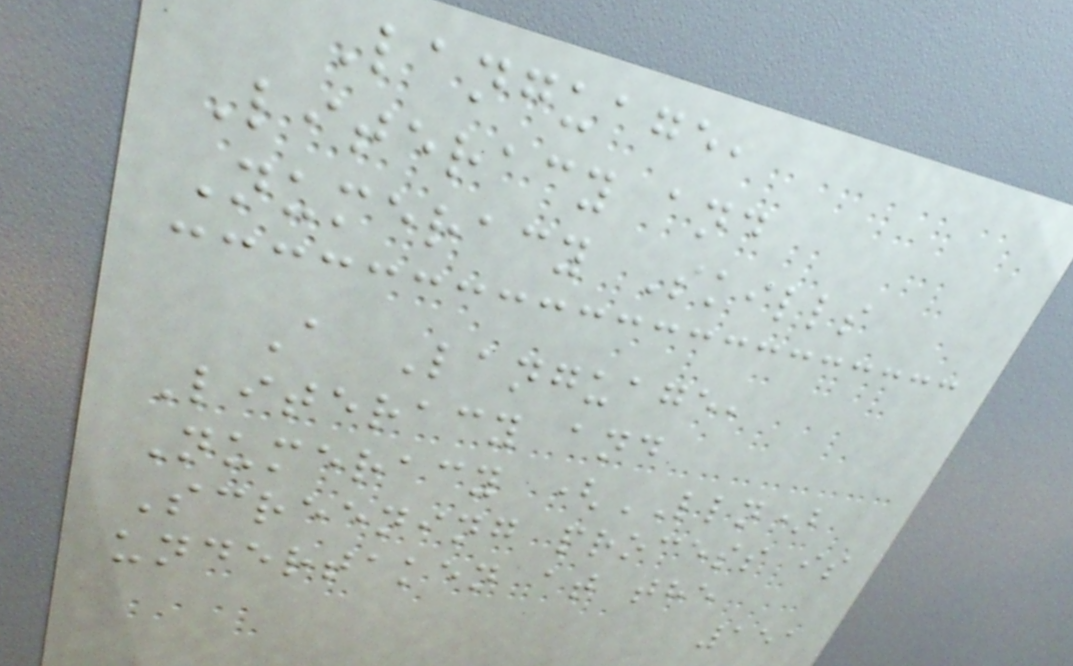Language,
Literacy and
Numeracy Skills
A Language,
Literacy and
Numeracy (LLN)
Screening process is
undertaken at the
151
